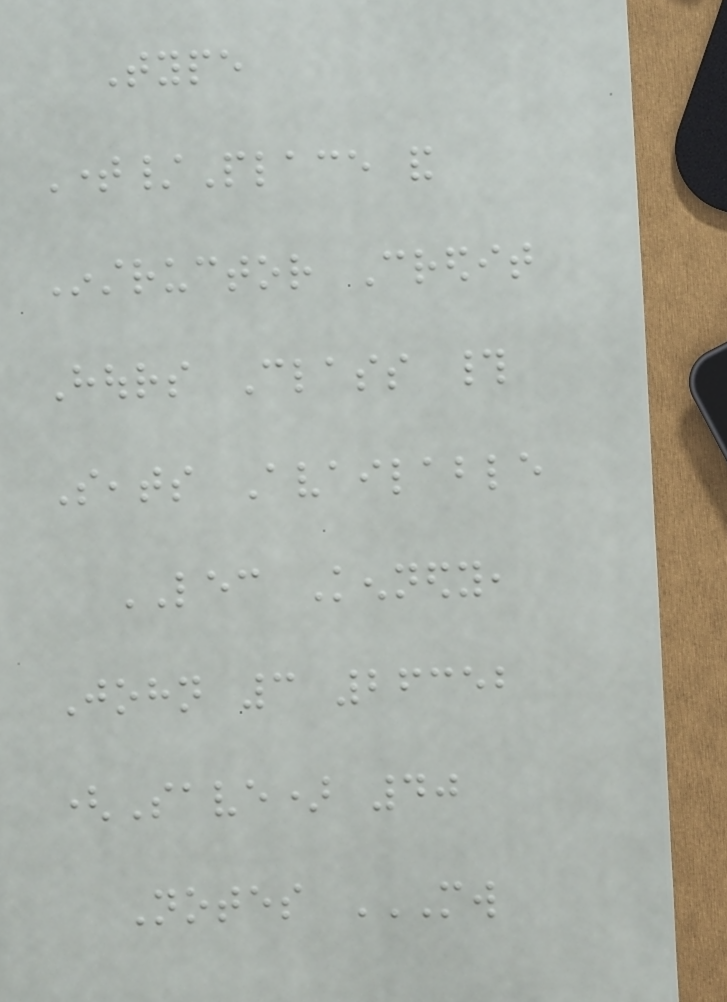Type
Time/Place and
Instructor Credit
Hours Class #
Seats Available
LEC Kennedy,
John 3 26352
(Save) 40
Notes MW
